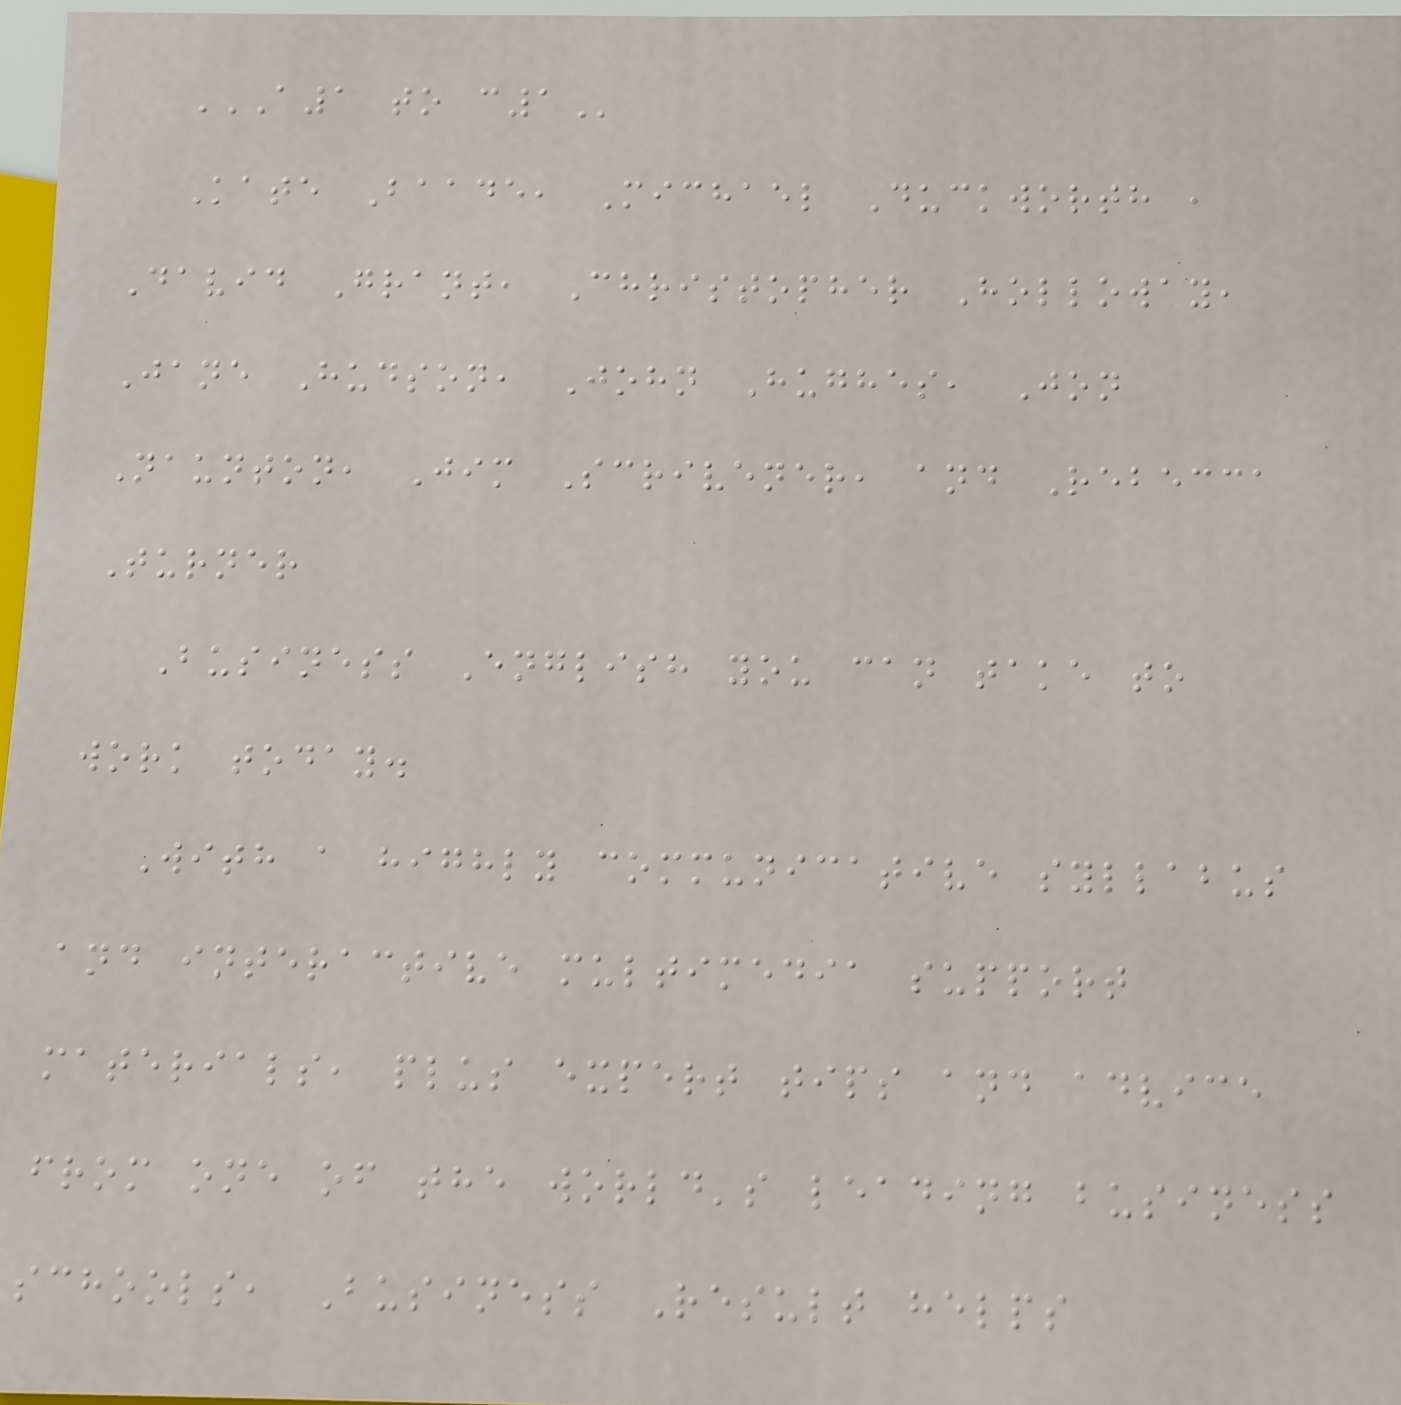A1 TO C1
Kate Baade, Michael Duckworth ,
David Grant, Christopher Holloway,
Jane Hudson, John Hughes, Jon
Naunton, Jim Scrivener, and Rebecca
Turner
Business English you can take to
work today.
With a highly communicative syllabus
and interactive multimedia support
materials, plus expert tips and advice
from one of the world's leading business
schools, Business Result helps
